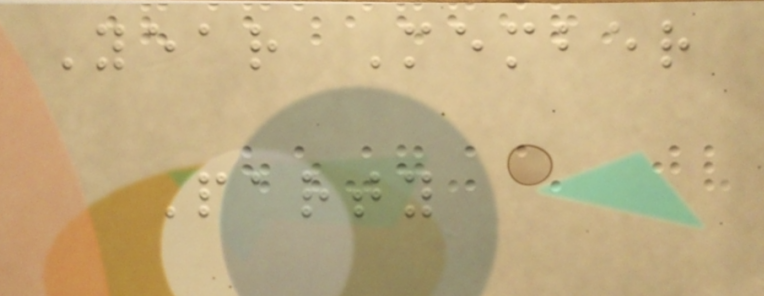Year Member
Party
